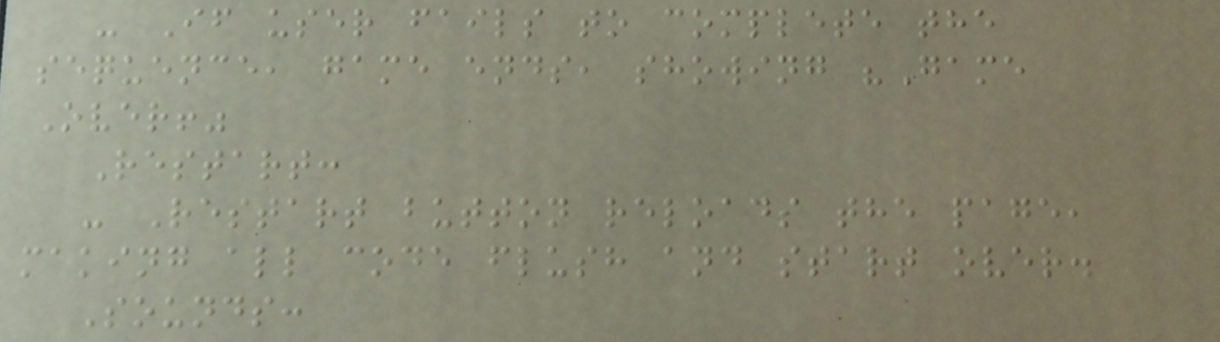- If user fails to complete the
sequence, game ends, showing "Game
Over!"
Restart:
- Restart button reloads the page,
making all code flush and start over.
Sounds:
